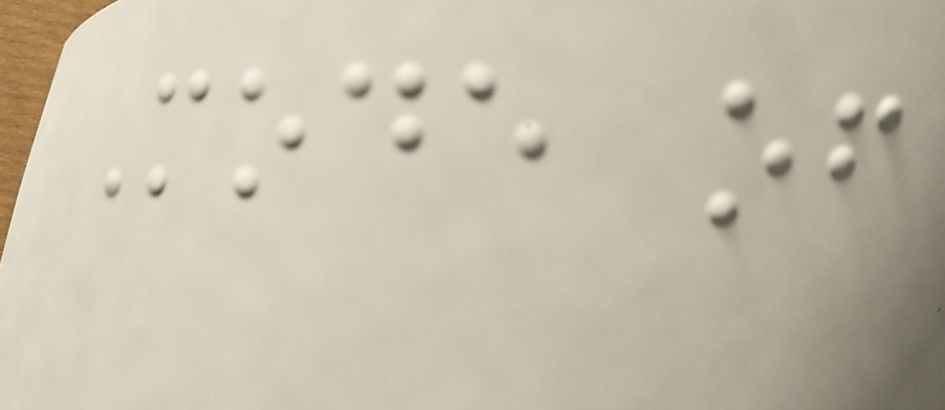Mode of
